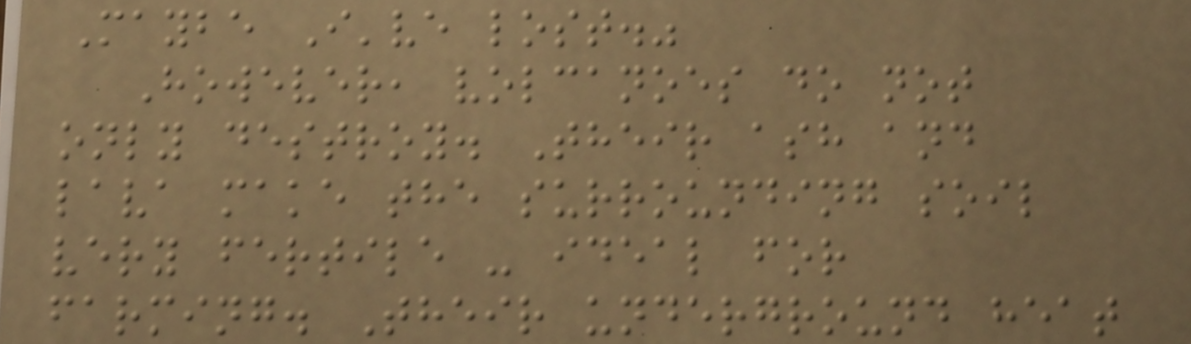Maybe I've lost."
However, volcanoes do not
only destroy. Their ash and
lava make the surrounding soil
very fertile - ideal for
farming. Their underground heat
